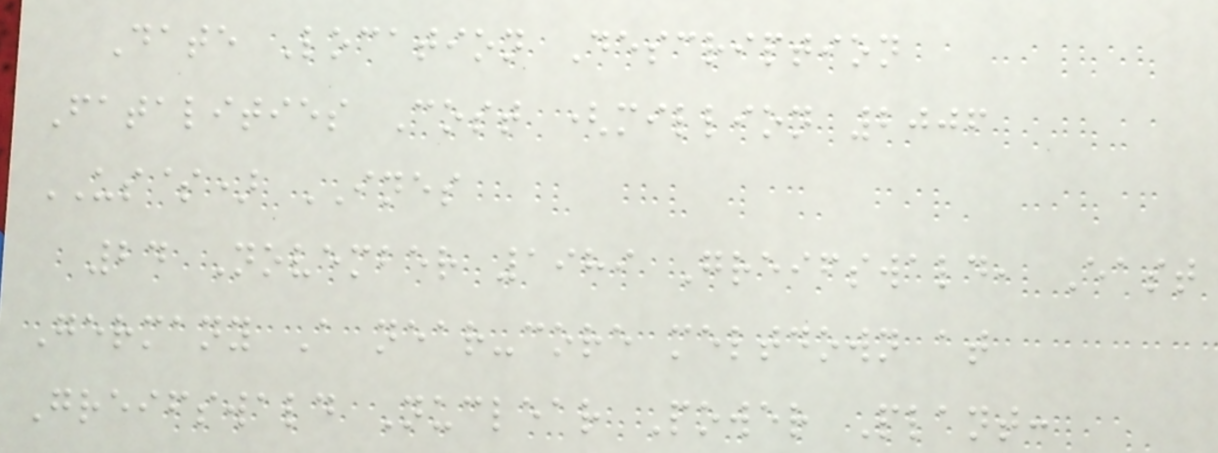Date Location Description
Fatalities Cost (million 2006
US$) INES
24 November 1989 Greifswald, East
Germany A near-core meltdown at
Greifswald Nuclear Power Plant:
